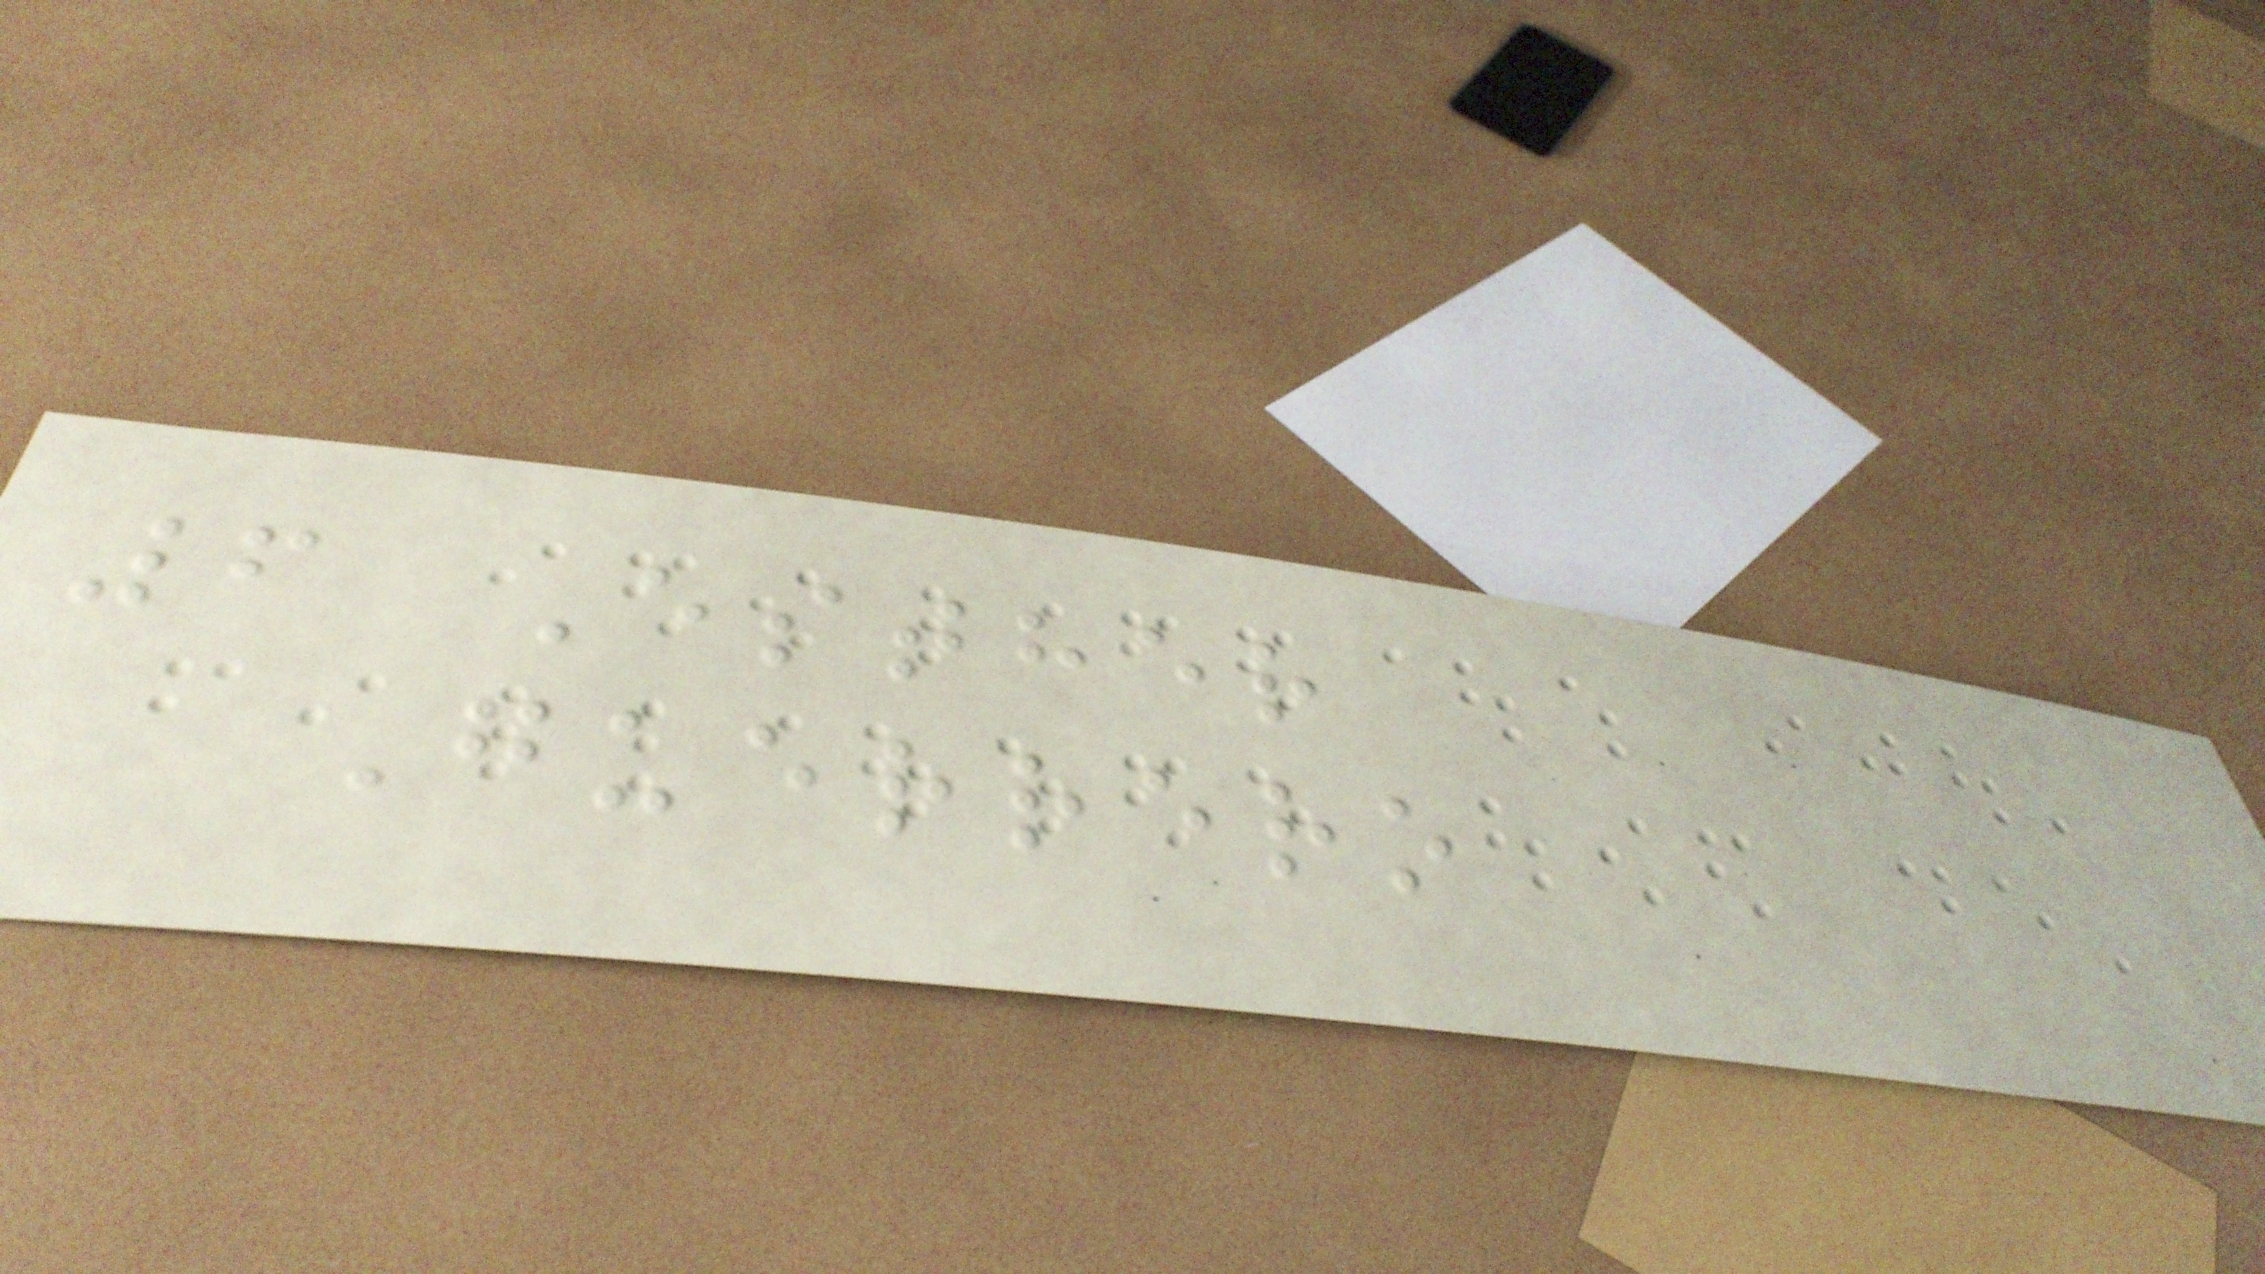6 Esther
Guerrero
